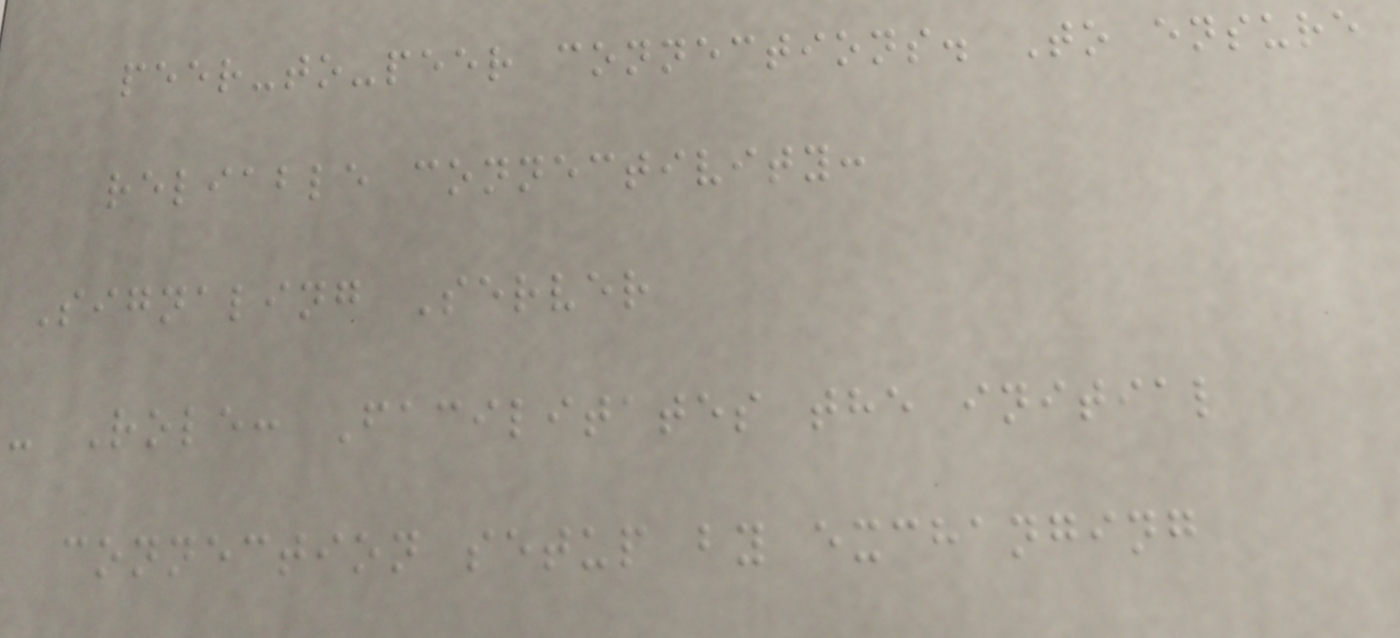peer-to-peer connections. To ensure
reliable connectivity:
Signaling Server
- Role: Facilitates the initial
connection setup by exchanging
